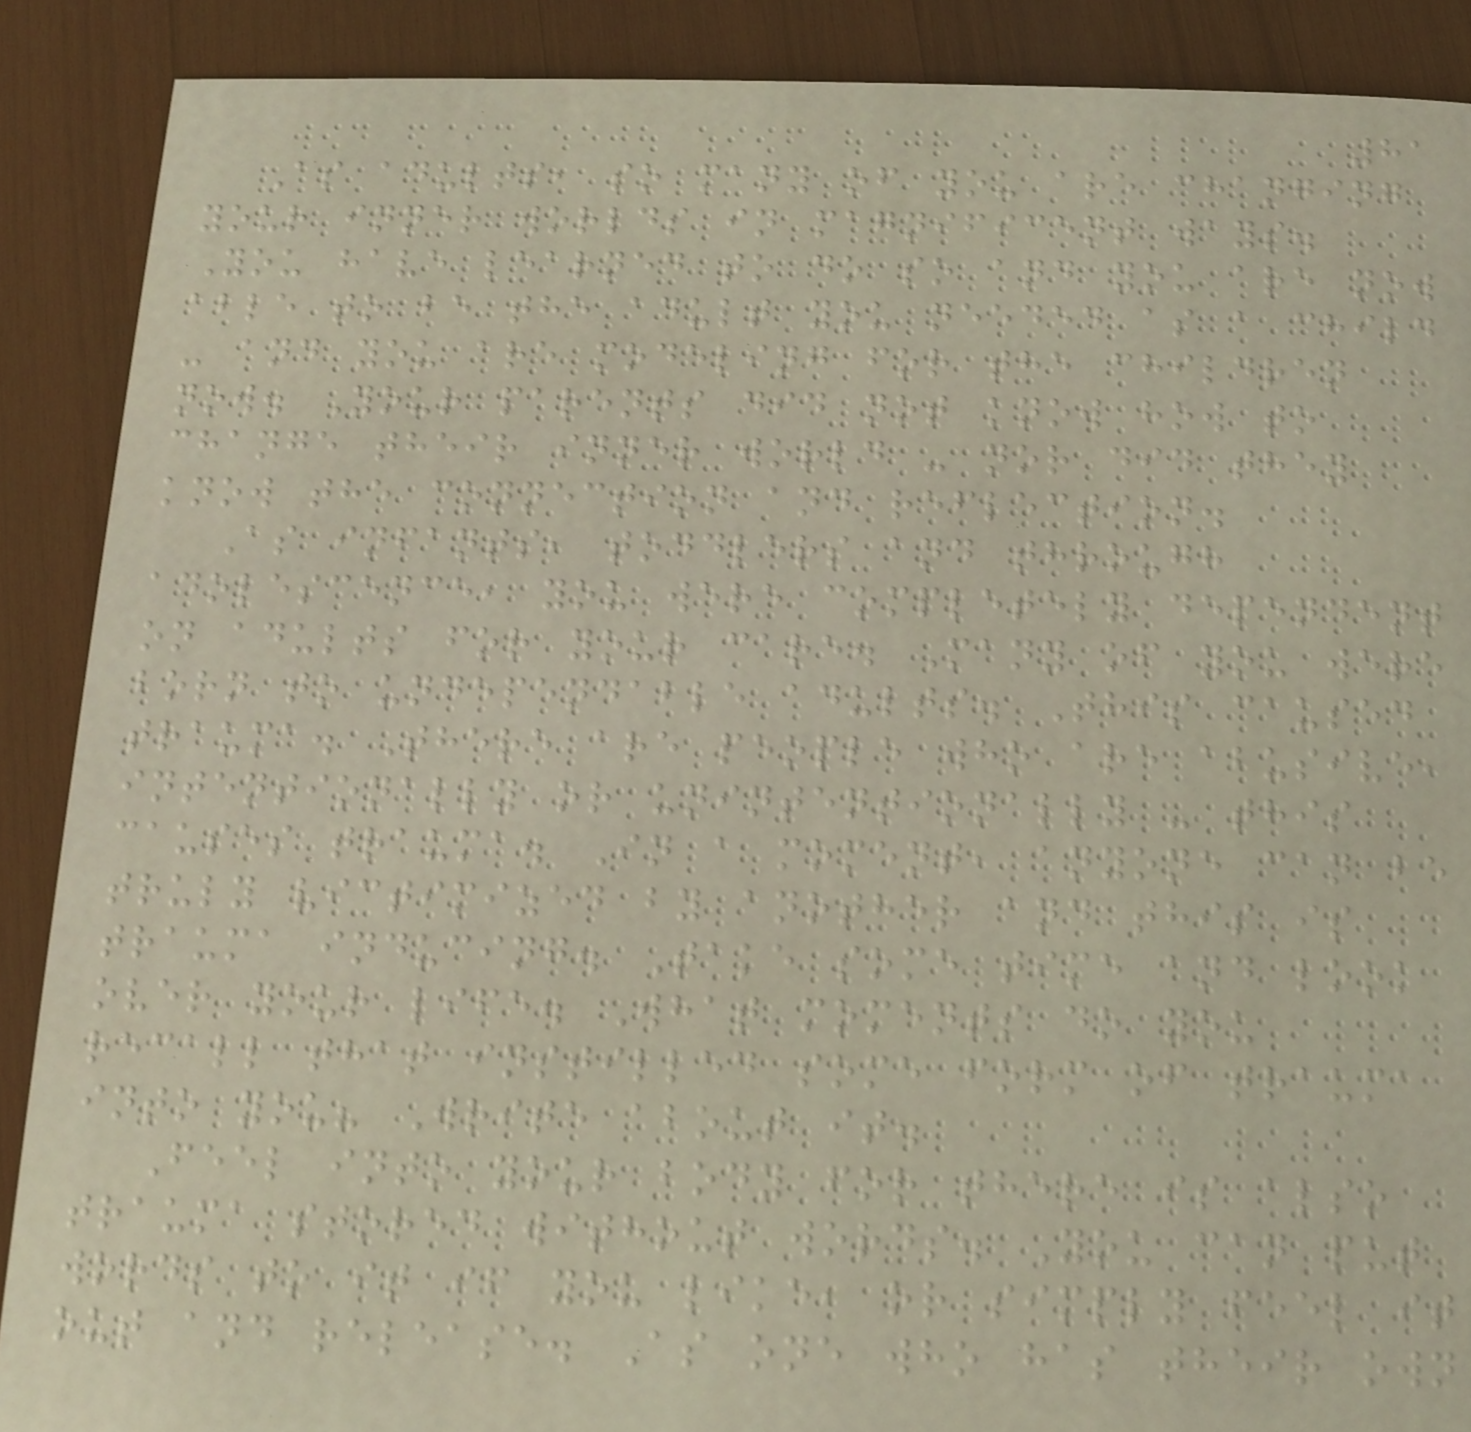81
As adults, so many of you are changing
your inner worlds in magnificent ways.
You have learned to do so and you are now
able to be the adult you needed as a child
- and you are modeling for the children
now. Your parents did not know how to
change their inner world - nor did they
know the connection and reflection.
As infants, toddlers and through
adolescence, you were completely dependent
on adults for your care. Many of you were
born to undependable adults. This caused
trauma. There are people who are abusive,
intentionally or unintentionally - this
causes trauma. In a moment, anyone can be
truly victimized by another and this is
trauma inducing. Take some time and look
over your life. What moments do you
recall that instilled some form of trauma
into you? Write about it.
Feel into your body for there is also
trauma stored without words. You can put
words to it if you like, or simply feel it
out and release. As one who has their own
